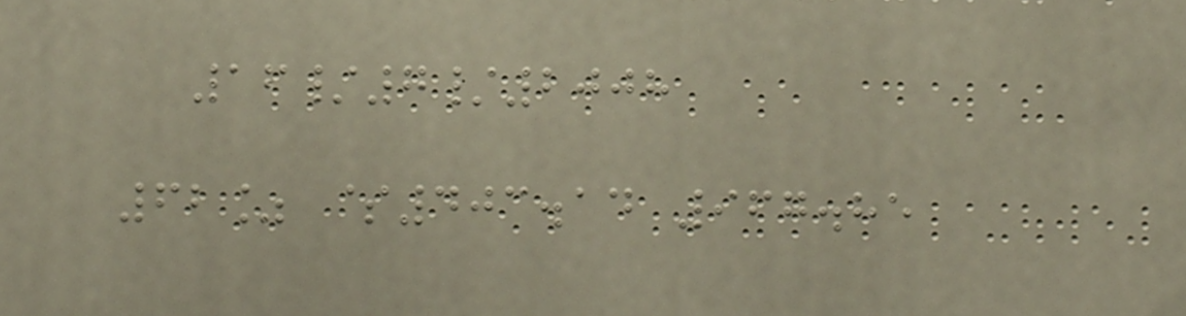16/7/2008
62% $403.14 967.85
